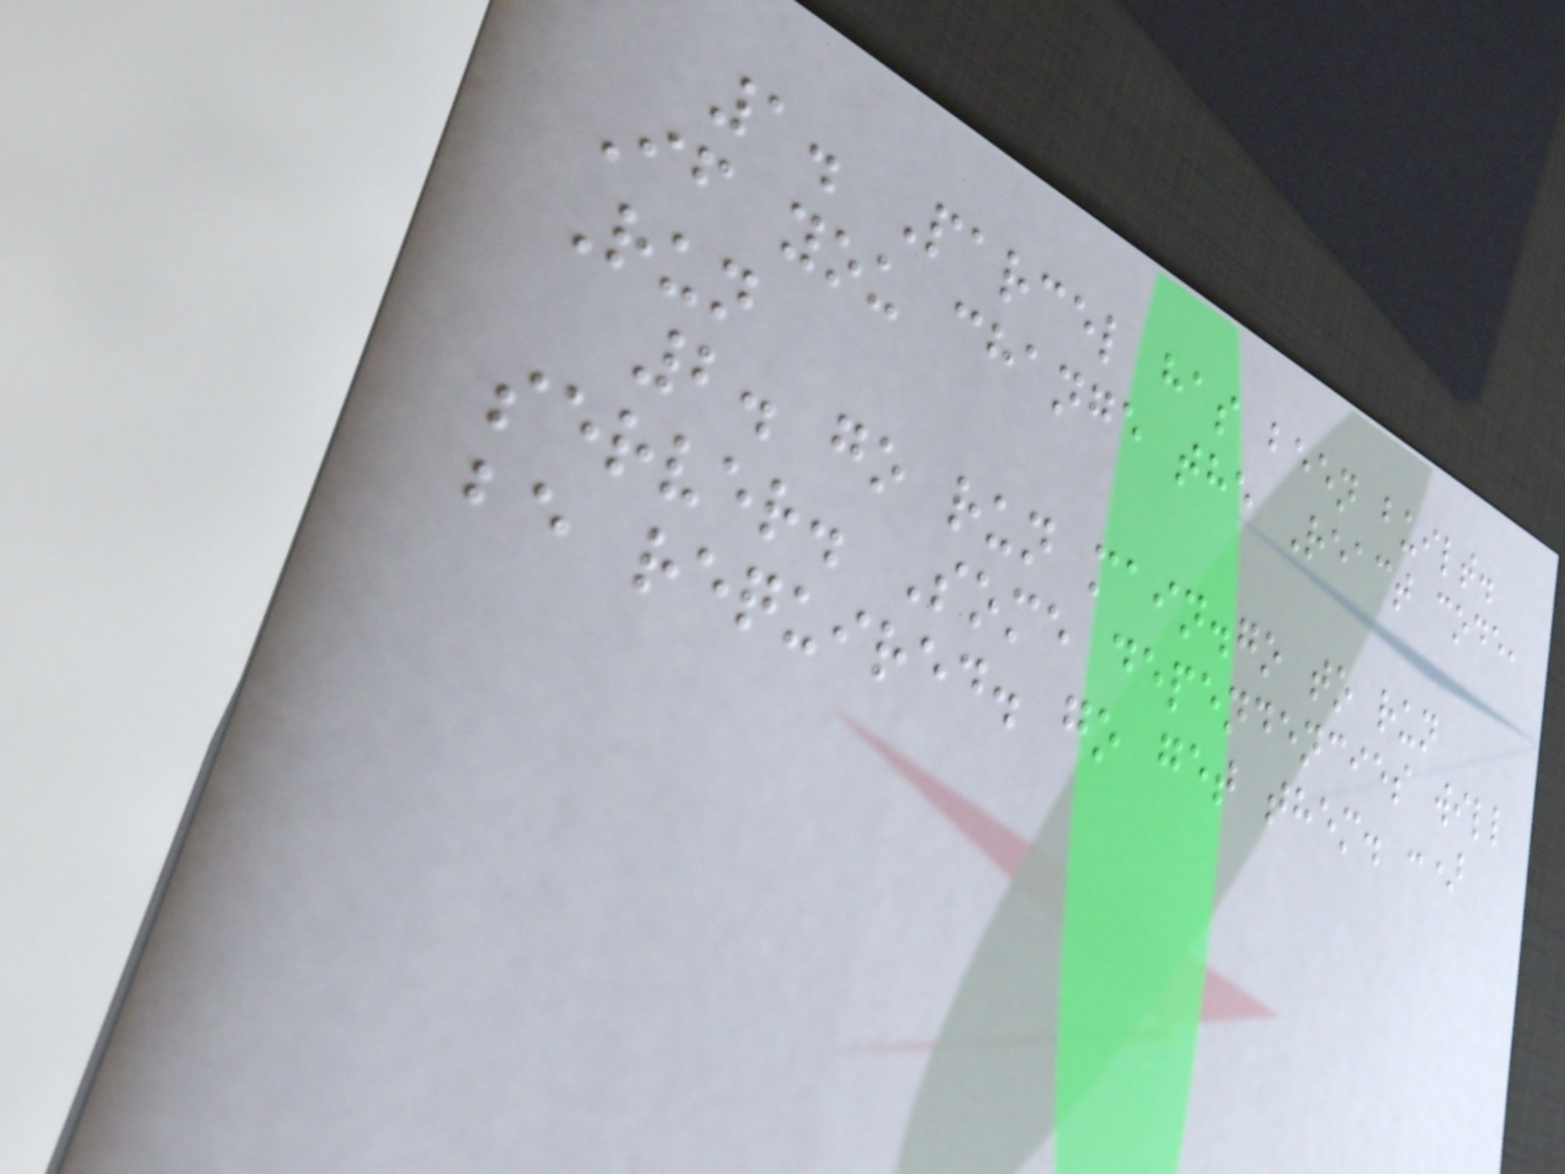1. Parcel has been built.
If you change the React code,
Run
2. go run main.go to run
server. Some dependencies will
be required. go get them. :)
